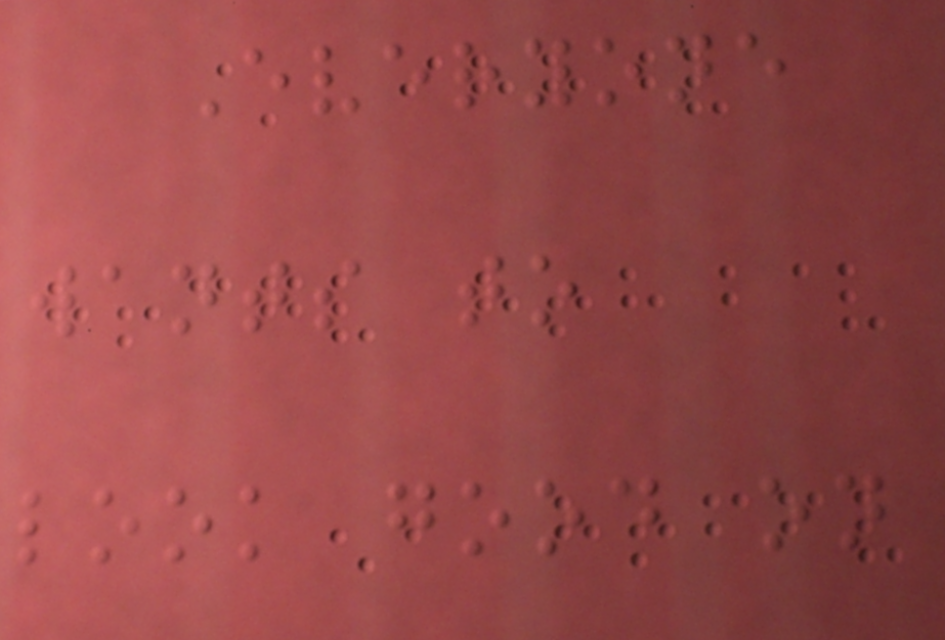Everyone
wants to
look good on
